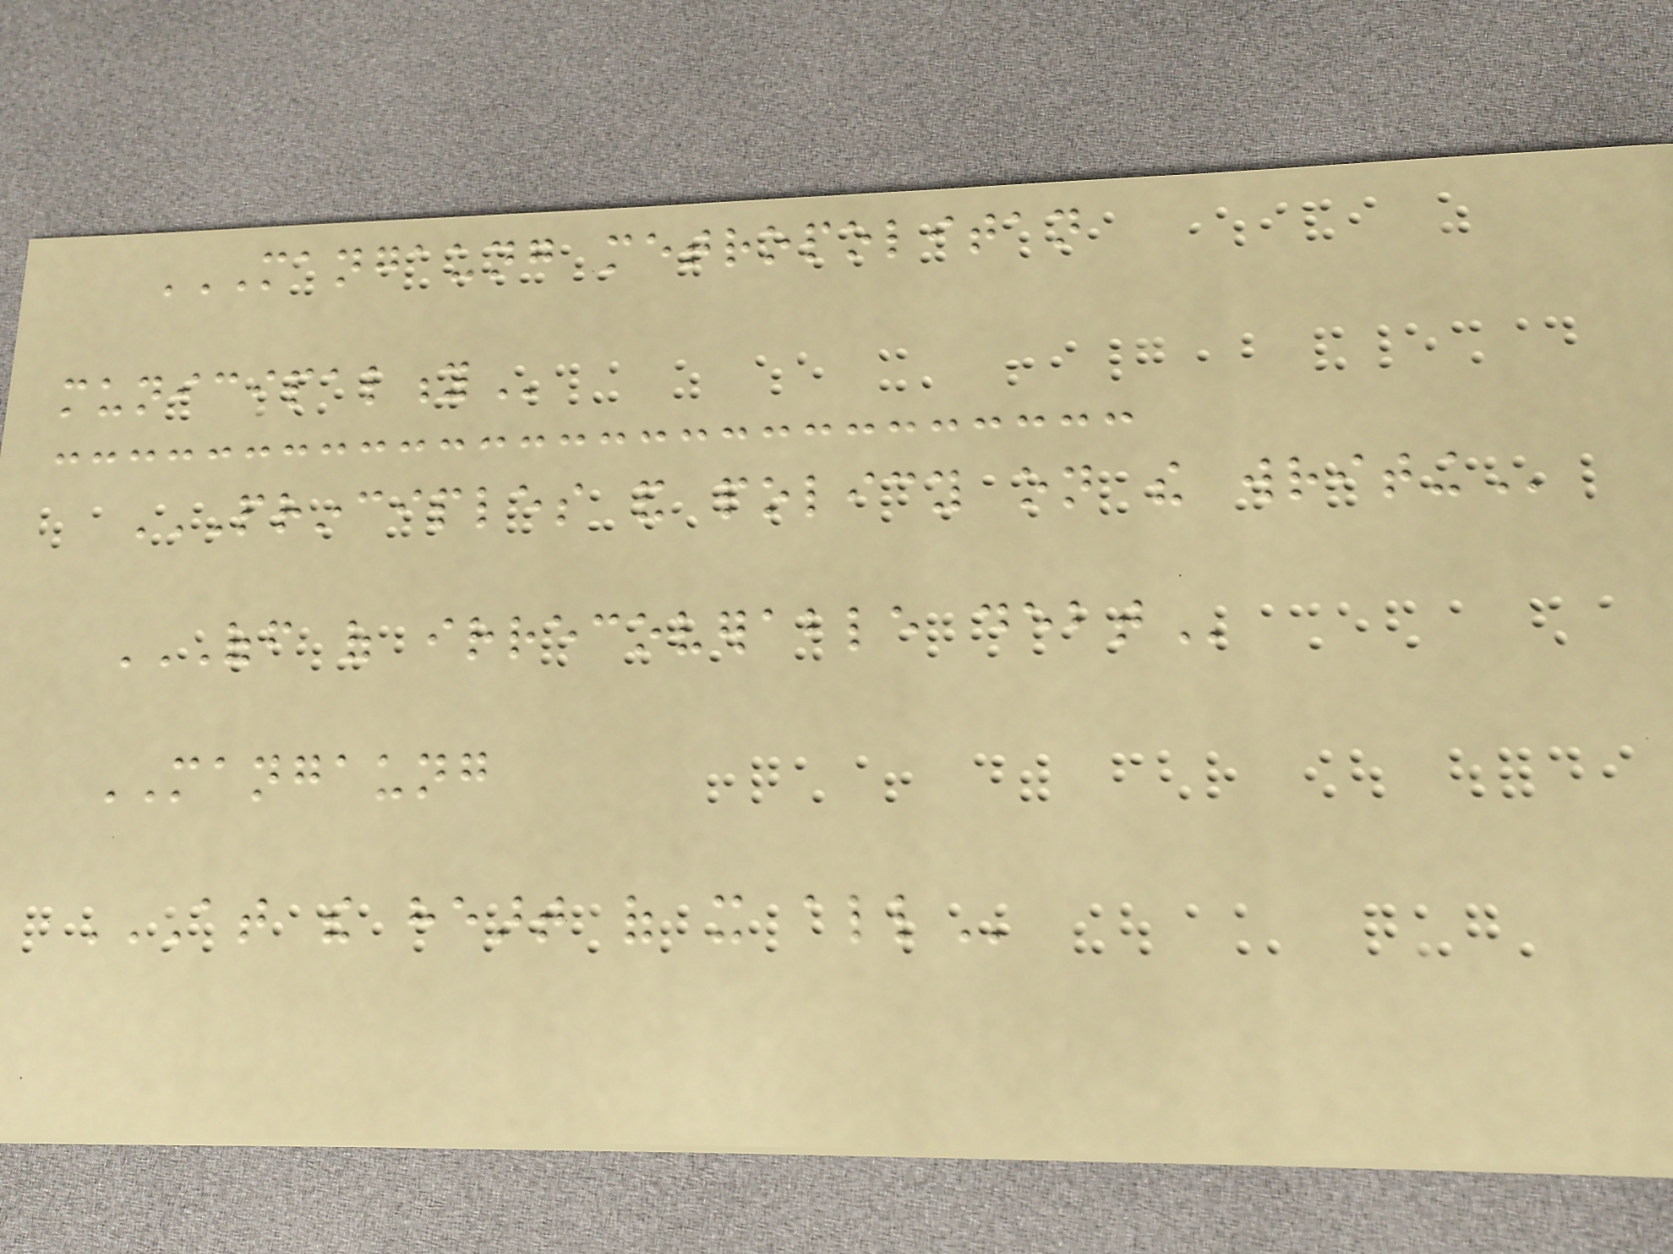MANGAUNG METROPOLITAN
MUNICIPALITY
PRINCIPLES AND POLICY ON THE WRITING
OFF OF IRRECOVERABLE DEBT
MANGAUNG
AT THE HEART OF IT ALL
